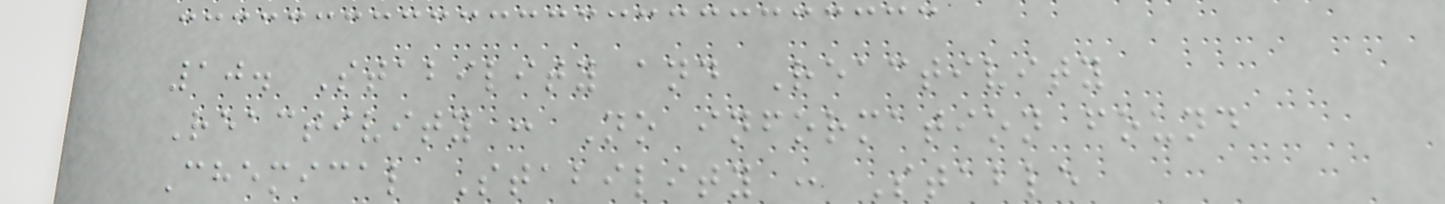10. Stability and Reactivity
Reactivity : No information found
Chemical Stability : Stable
